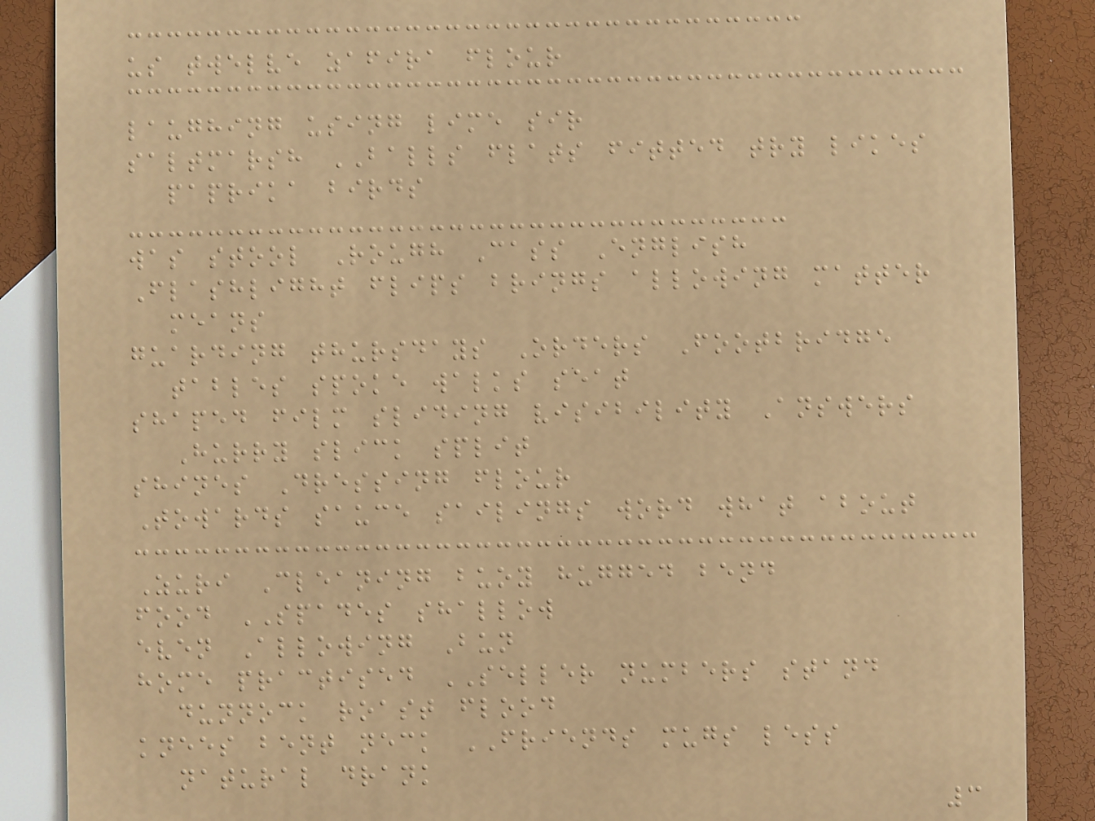us twelve zafira flour
laughing using lime sir
saltmarsh BALLS flats fitted try likes
paprika birds
was stool Rough Cass English
Flashlight flips brings allowing matter
means
guarding thursdays Orders Footbridge
tables spoke walks seat
shaped film sliding visibility Answers
Hurry slick split
shines Dressing flour
Towards sauce sailings word what about
Zuri Cleaning buoy hugged bend
food SPADES shallow
even Allowing Bun
home practised SELLER numbers stand
dunnock roast flood
knees bent neck FRIENDS mugs less
natural drank
3
